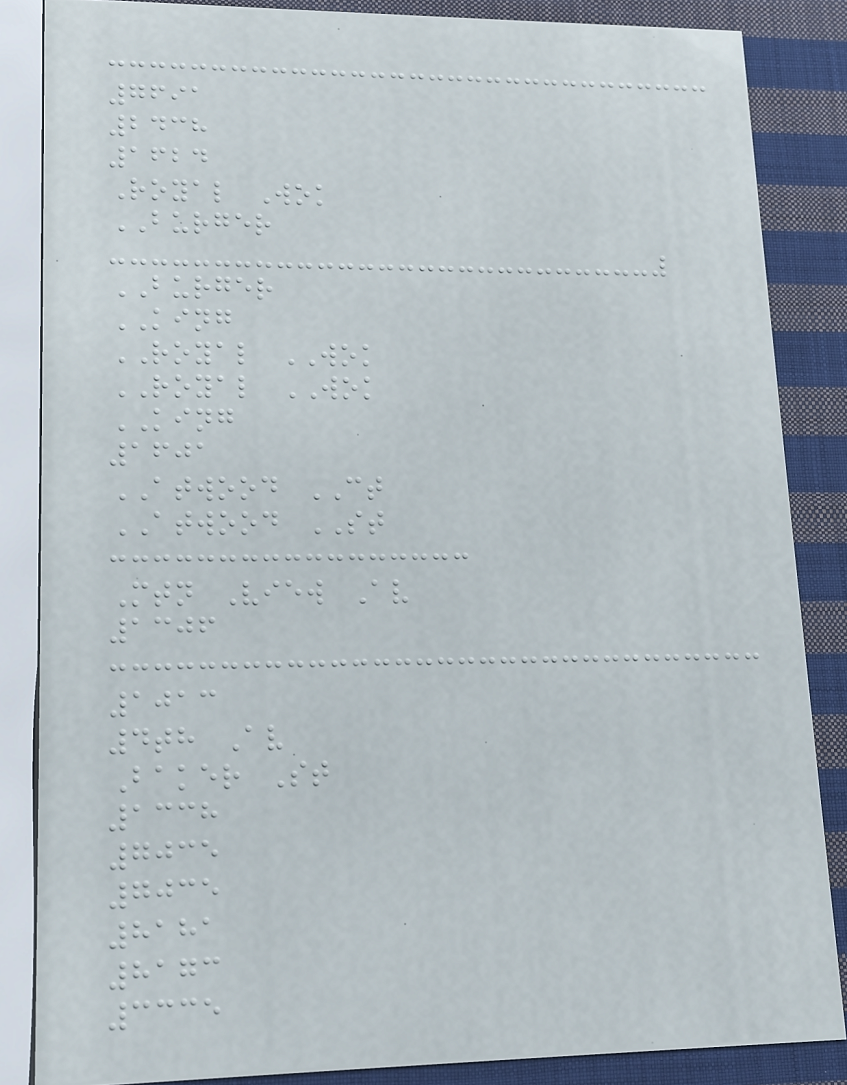7691
2438
1624
Royal Wok
BURGER
BURGER
KING
ROYAL WOK
ROYAL WOK
KING
1601
ATWOOD CT
ATWOOD ST
Mtn View Av
1306
1013
4th Av
Baker St
1338
7035
7035
8181
8173
3335
